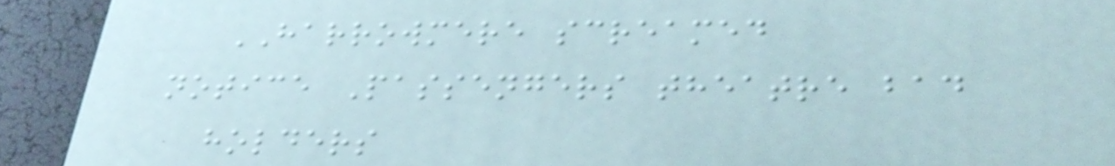HARROWMERE screamed
notice Passengers theatre bad
holders
